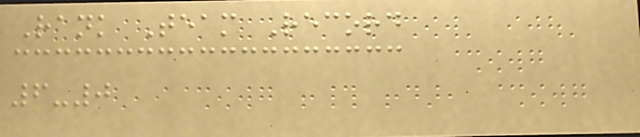Rank Team Record
6-0
